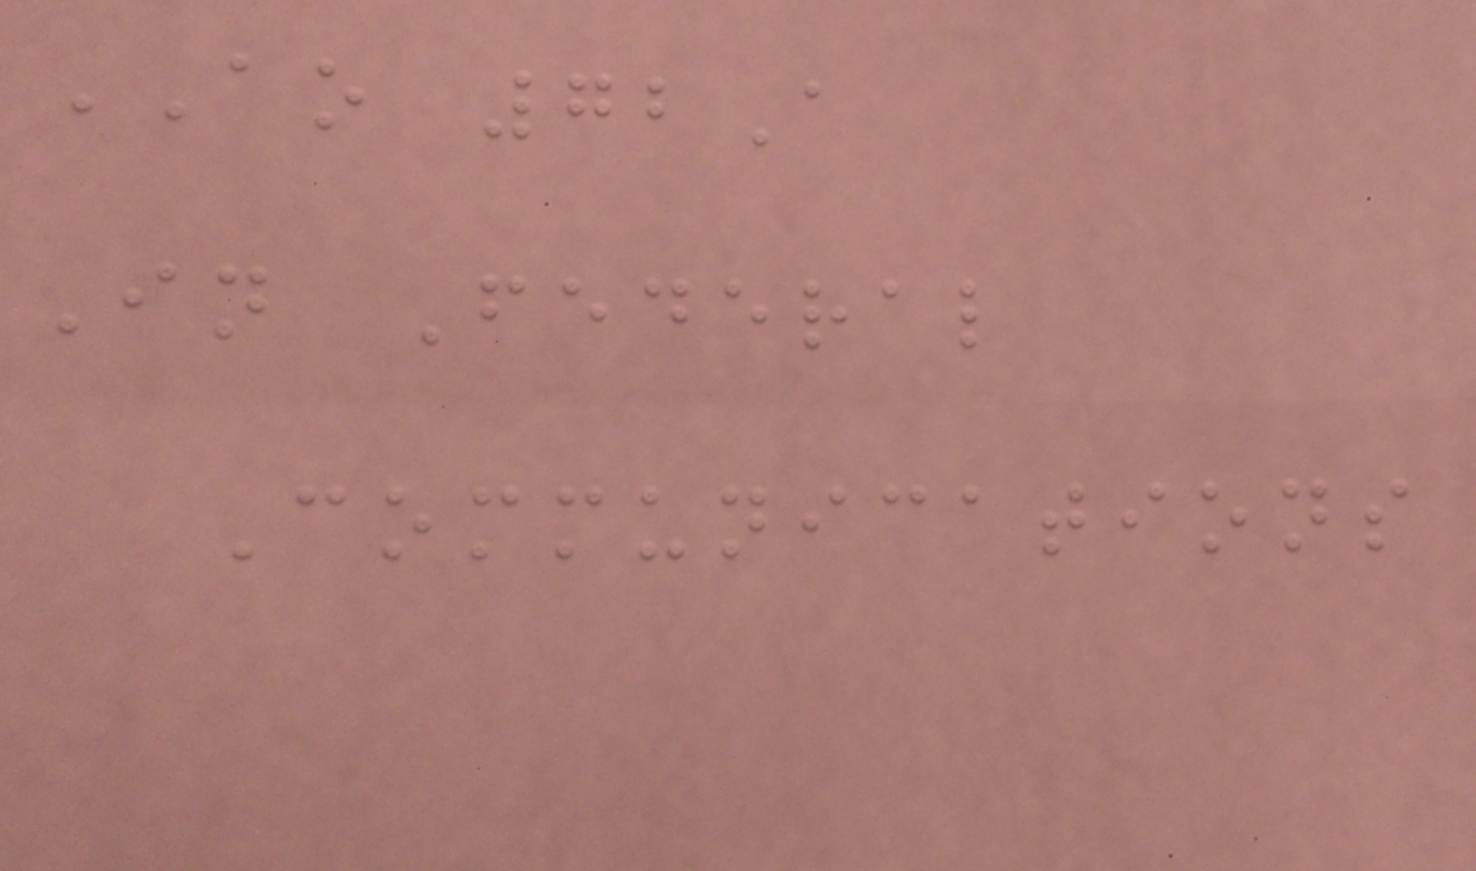AO 72A
In Federal
Communications
